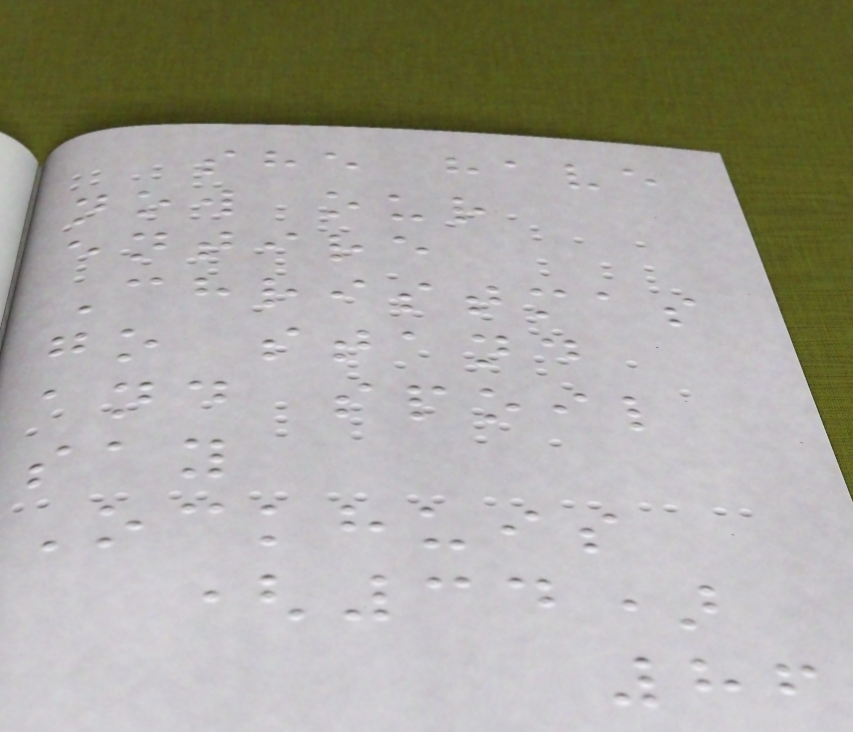she have
now our
entire
Christmas
go stand
and spoil
say
Ockhuis
(34)
86
